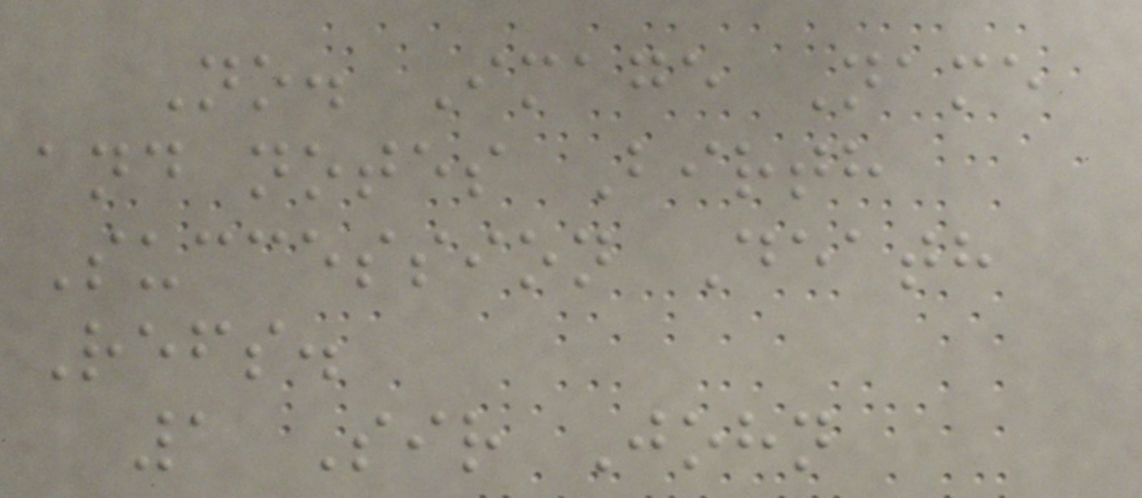No. Image Name
and notes Birth
Succession Death
Refs.
1 Sir John
